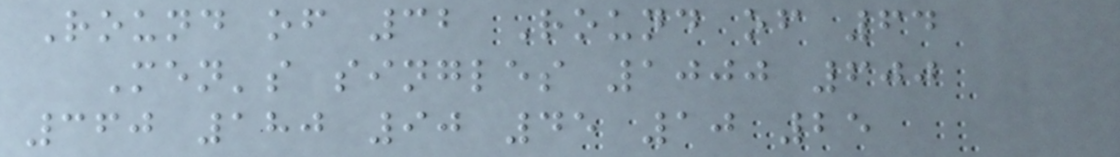Round of 32 Round of 64
Men's singles 1000 600
360 180 90 45 10 25
